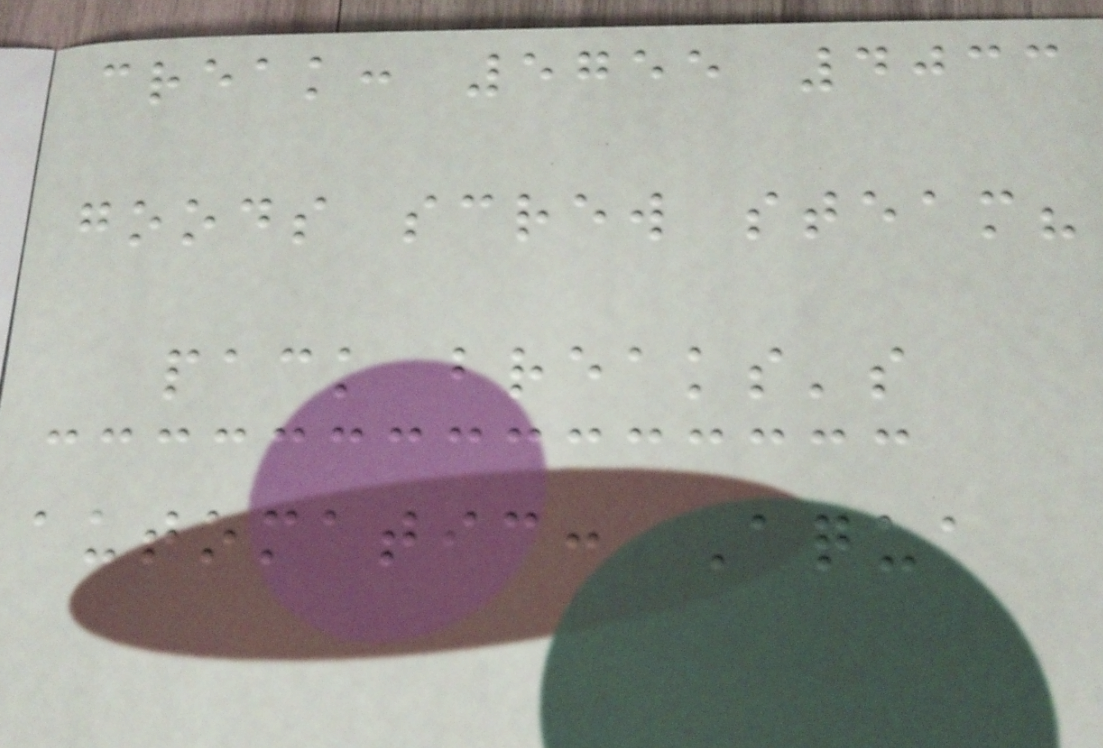creak: 5755 4033
goods screw steam?
pack breaks's
automatic: Aqua
